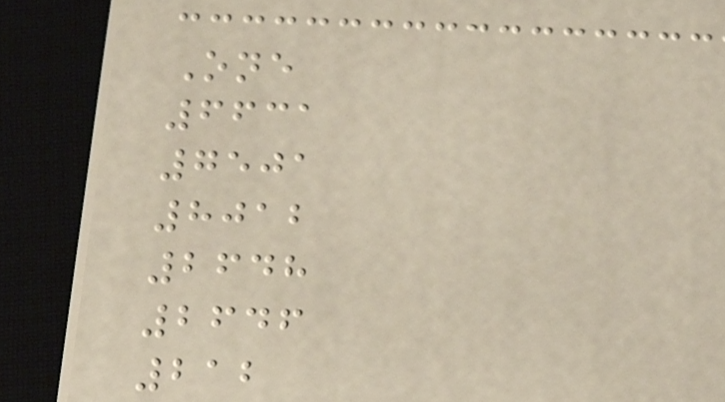One
6631
7501
8012
2648
2646
212
